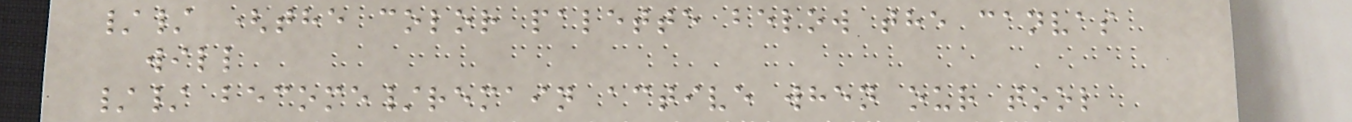// (the color palette below the canvas
will
// become/remain active when our tool
